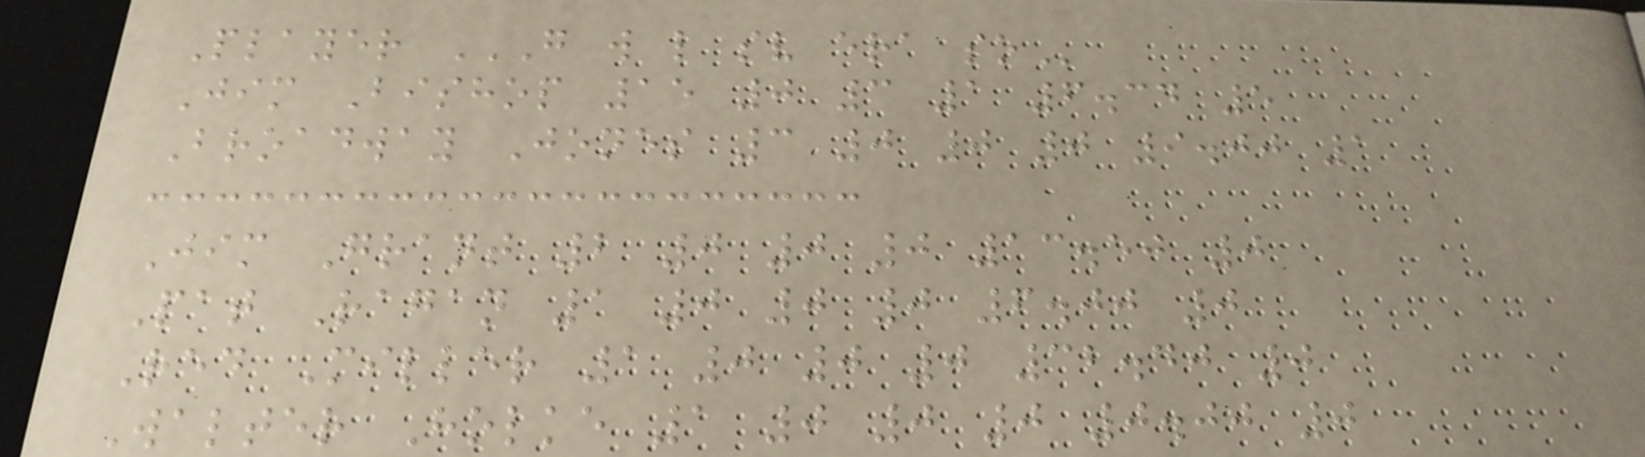Player G W L SV ERA SO
Jim Bishop 15 0 3 1 6.34 5
Broadway Jones 3 0 0 0 9.00 1
Jim Grant 2 0 0 0 13.50 0
Pat Ragan 1 0 0 0 6.00 0
Red Miller 1 0 0 0 32.40 0
Walter Holke 1 0 0 0 0.00 0
